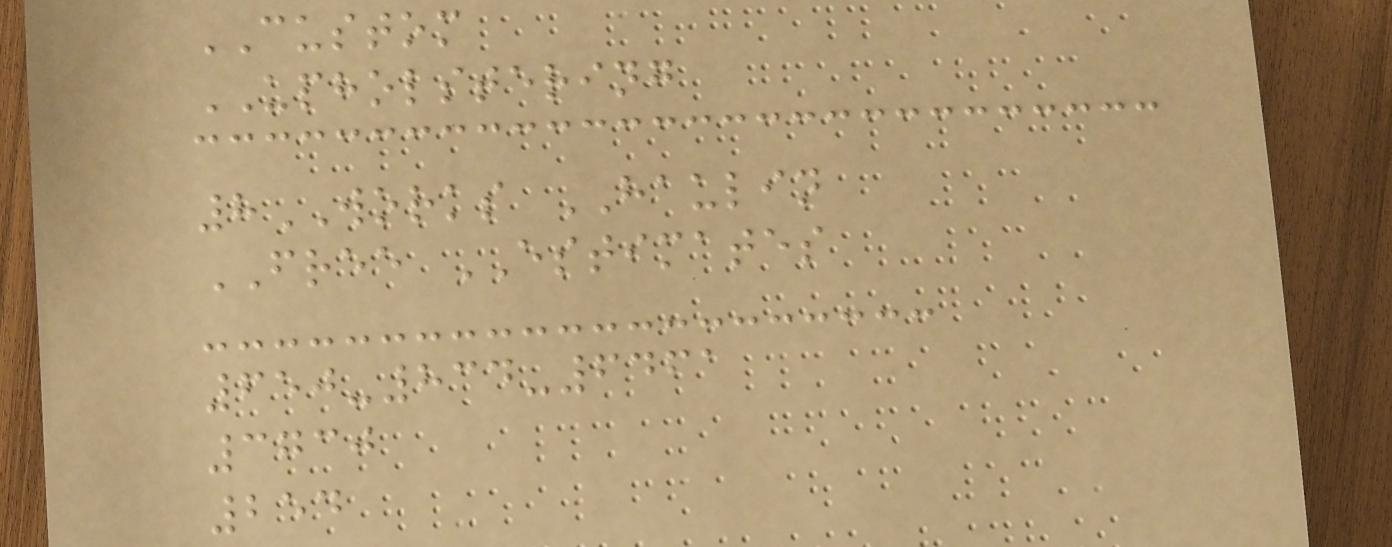CUSTOM
UPHOLSTERING
8WORKS HAULIN
FREE ESTIMATES
650-834-6461
3730
254
